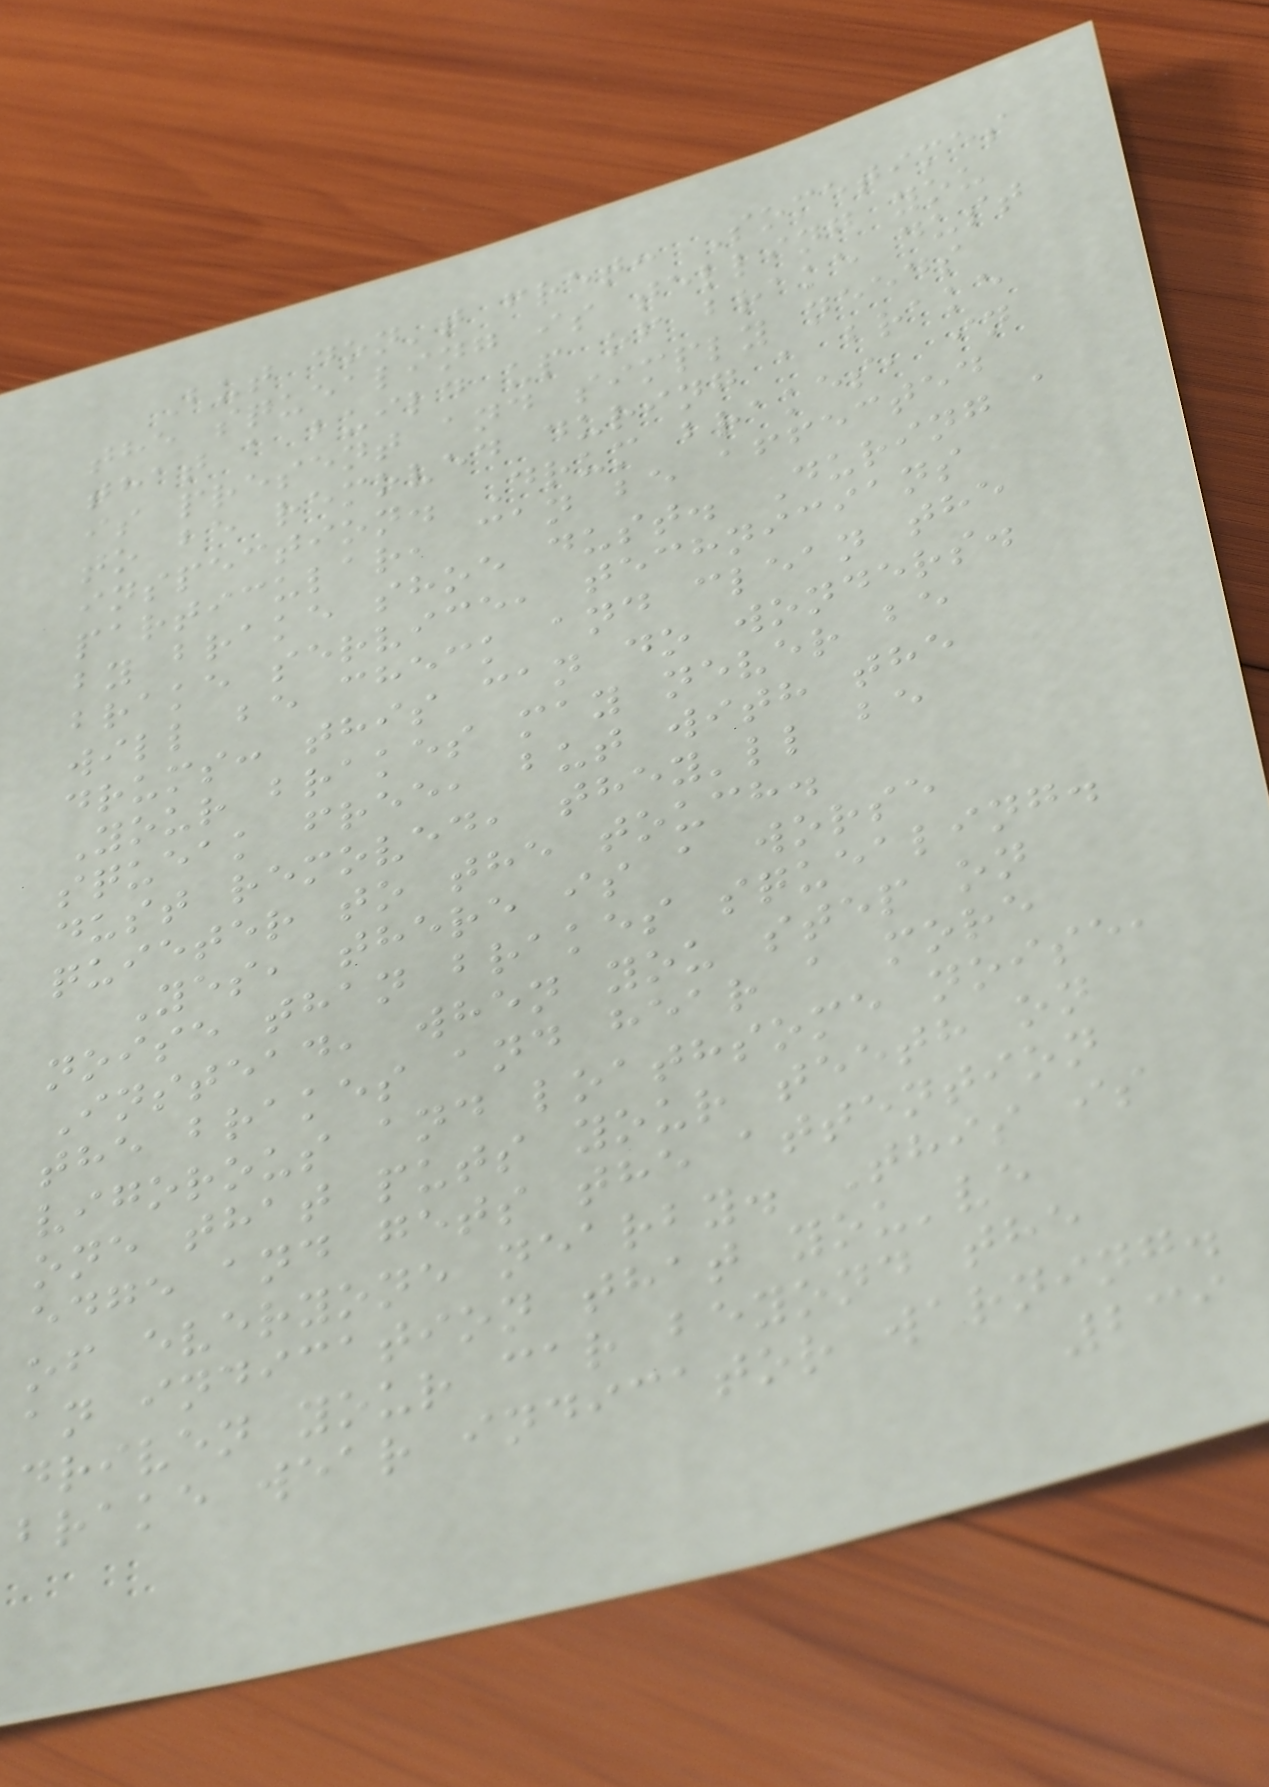But don't fret: Sometimes
the squealing is telling you
that a build up of brake dust
is present and simply needs
to be removed during a brake
inspection. Drum brakes, in
particular, can be affected
by brake shoe dust. During a
brake service, technicians
will be check and clean the
drums: this can do wonders.
Your brakes may never be
squeak free, but with the
dust removed, they'll be
quieter to the touch.
Yes, there is a worse
noise than brakes squealing.
Instead, when you step on
the brakes and hear a more
vigorous and loathsome noise,
one that puts your teeth on
edge and gets the attention
of everyone nearby. This is
an indication that you've
driven your car beyond the
brake wear indicator warning.
239
